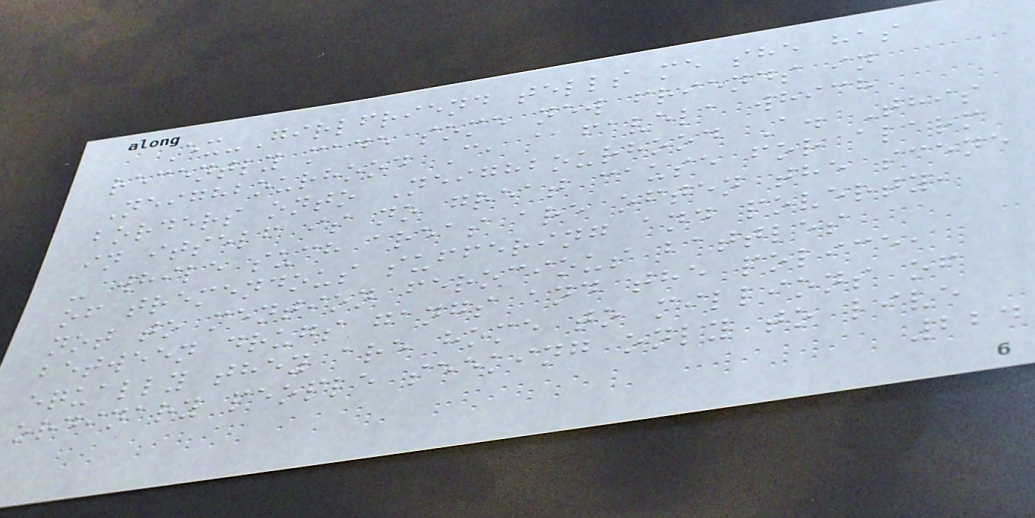Ex-Girlfriend tells me she has
recently made some new friends in
Neighbourhood C, a favela which
borders onto Neighbourhood A. This
in itself is no great cause for alarm
- while such areas are often the scene
of tremendous suffering and poverty,
not to mention ferocious battles
between drugs gangs and the police,
equally they are home to millions of
ordinary people seeking only to live
224
